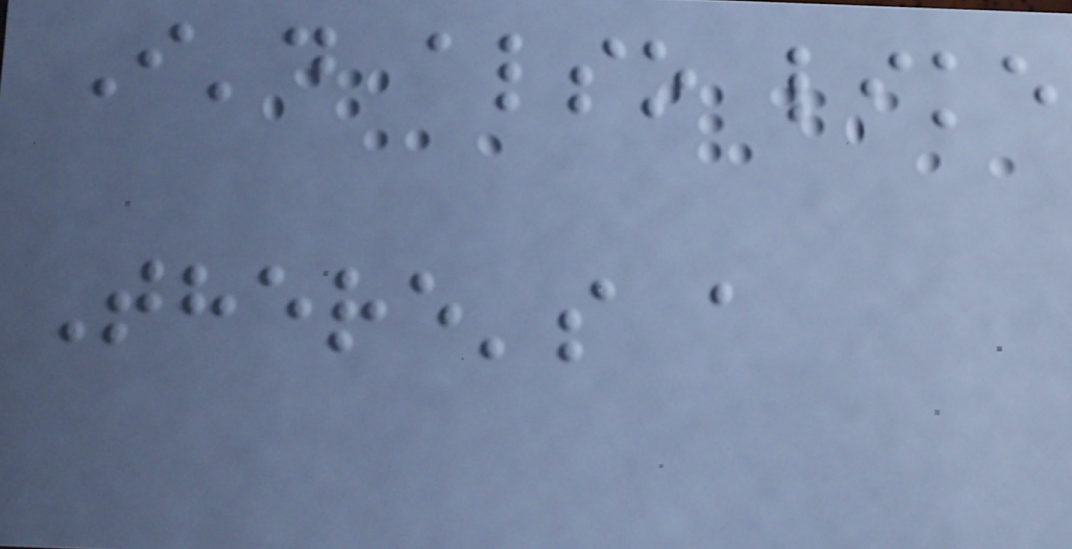I'd also like
There's a
